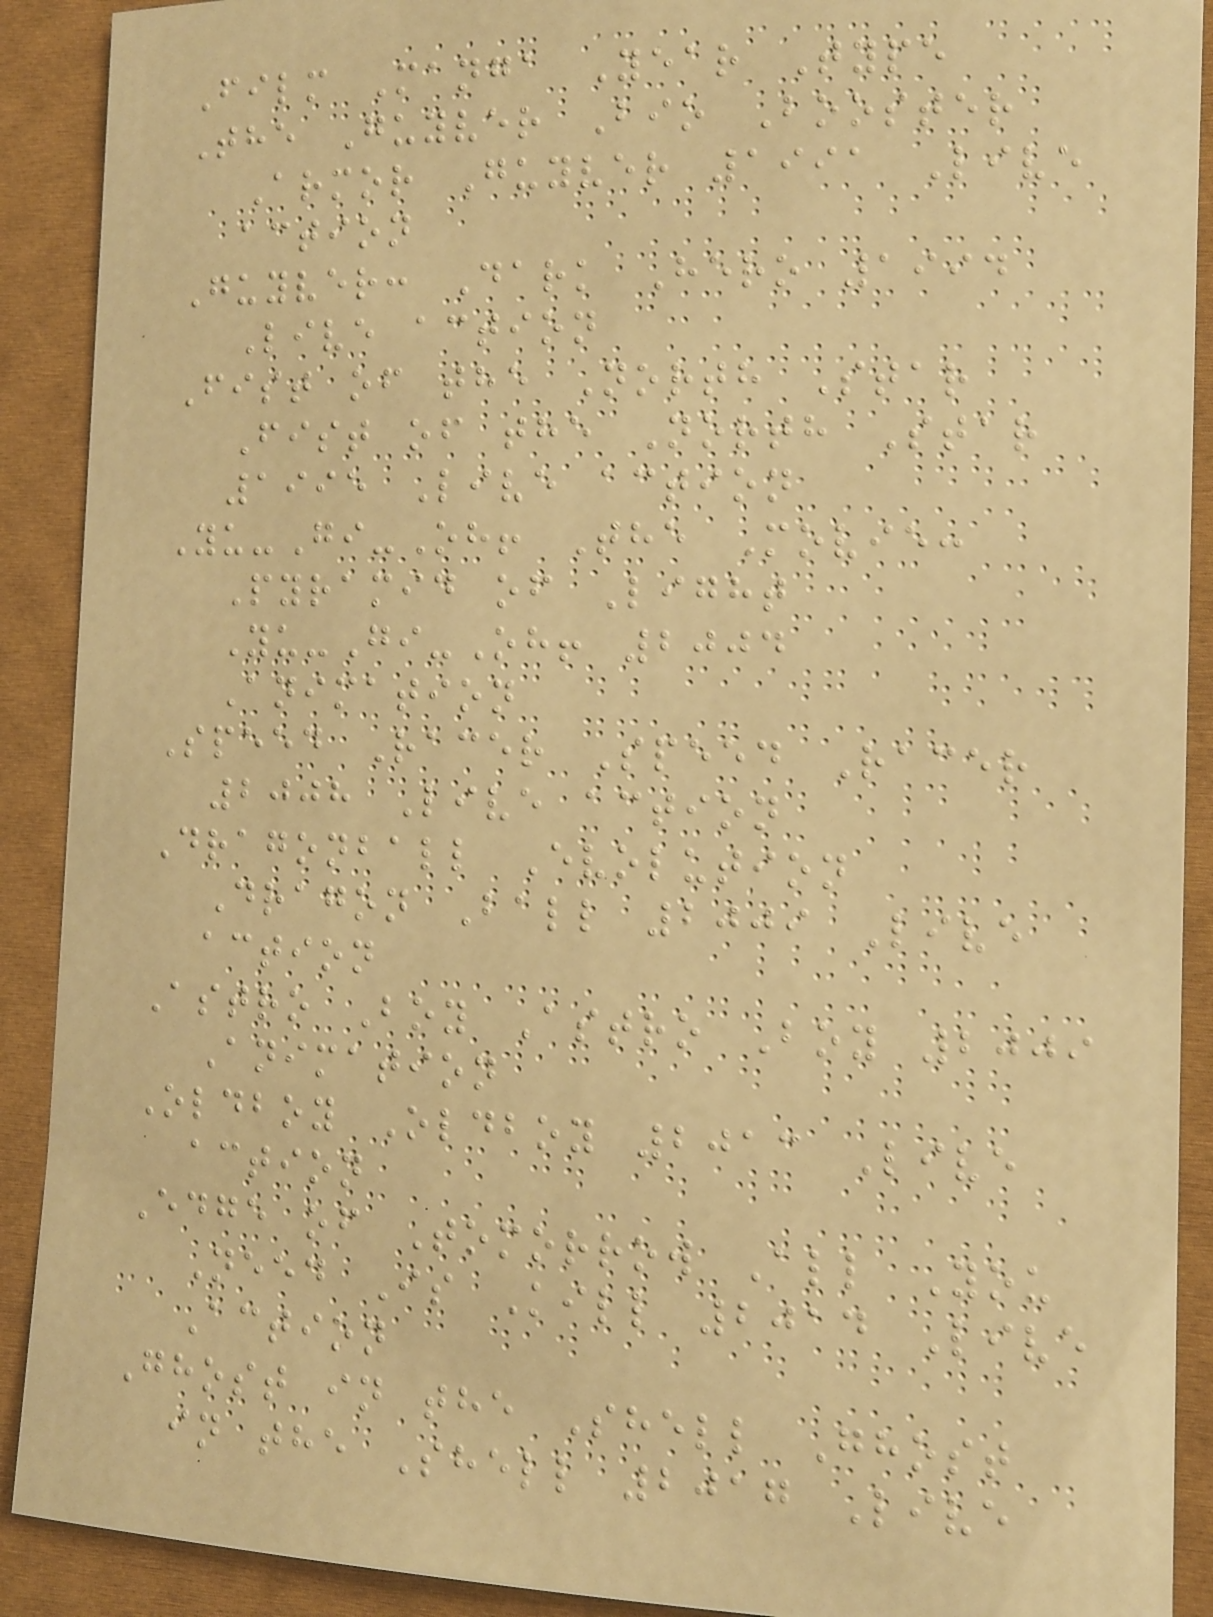Film Manga Year Type
The Guyver Bio Booster
Armor Guyver 1991 Live
action
Guyver: Dark Hero 1994
Live action
Fist of the North Star
Fist of the North Star
1995 Live action
Yu-Gi-Oh! The Movie:
Pyramid of Light
Yu-Gi-Oh! 2004
Animation
Speed Racer Speed Racer
2008 Live action
Dragonball Evolution
Dragon Ball 2009 Live
action
Astro Boy Astro Boy 2009
Animation
Oldboy Oldboy 2013 Live
action
Edge of Tomorrow All You
Need Is Kill 2014 Live
Action
Ghost in the Shell Ghost
in the Shell 2017 Live
